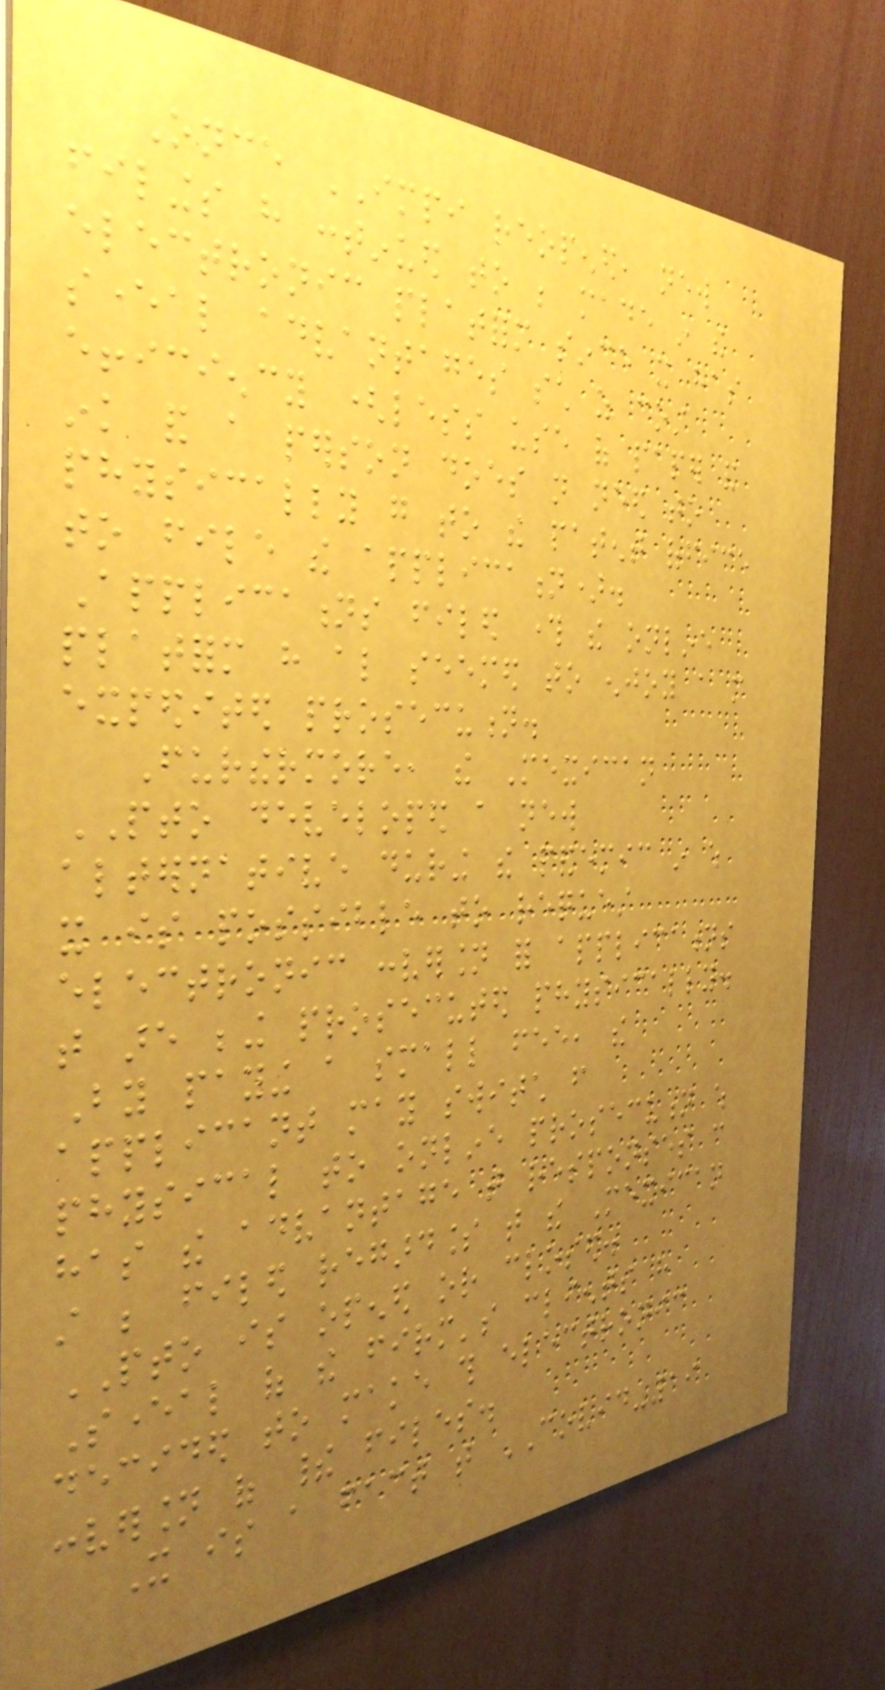Once IMPI reopened, new
filings have continued to be made in the
electronic platform since it has
several advantages such as cost
efficiency (less use of paper and
ink and a person does not need to
physically go to the patent office
to file the application).
Applications filed through the online
platform have also seemed to enjoy a more
expedited prosecution.
Furthermore, the Mexican
PTO developed a new
alternative during the pandemic in which
it is possible to request
electronic conversion for applications
that are being prosecuted physically.
By paying a small fee, the
applicant may switch from
physical to online prosecution which
has the advantage that responses can
still be filed regardless that the Mexican
PTO is opened or closed.
Several of the firm's clients have
decided to make this electronic
conversion of their files.
It is a fact that COVID-19
